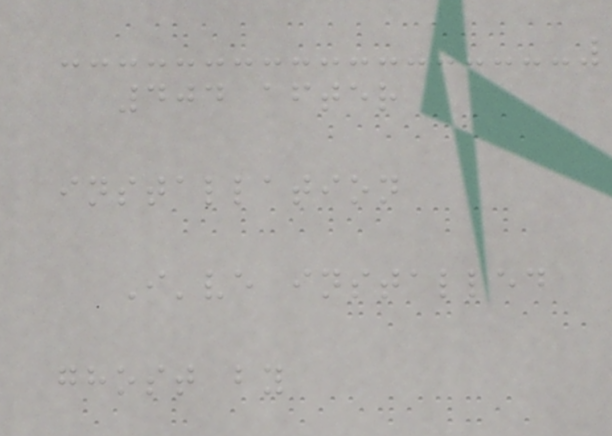404 after
installation
I've installed
ghost by
